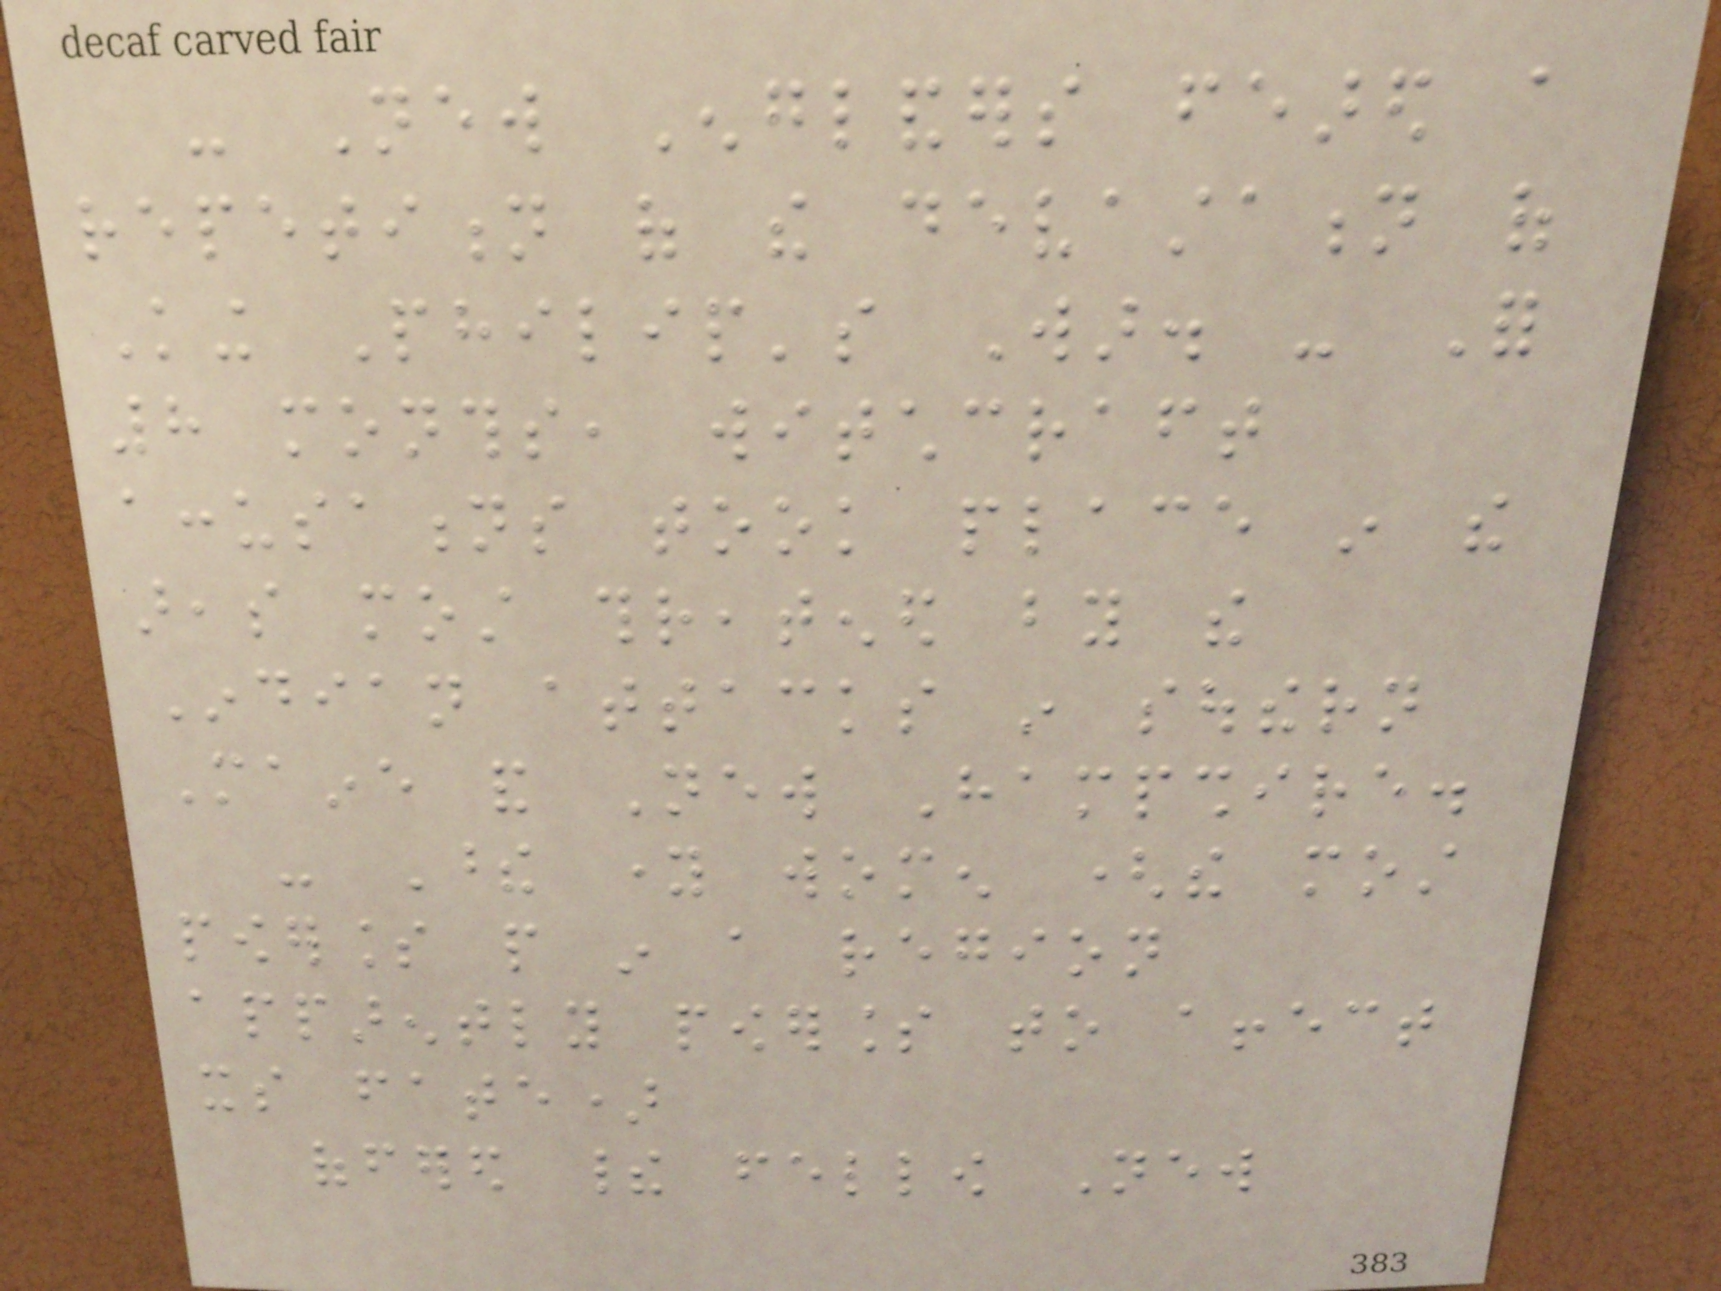- New Englanders feared a
repetition of the devastation of
King Philip's War. - For
8 months, witchcraft
accusations took place in the
areas most threatened by the
Indian attacks in southern
Maine and New Hampshire.
- These young women (the most
powerless people in a region
apparently powerless to affect
its fate)
offered their fellow New
